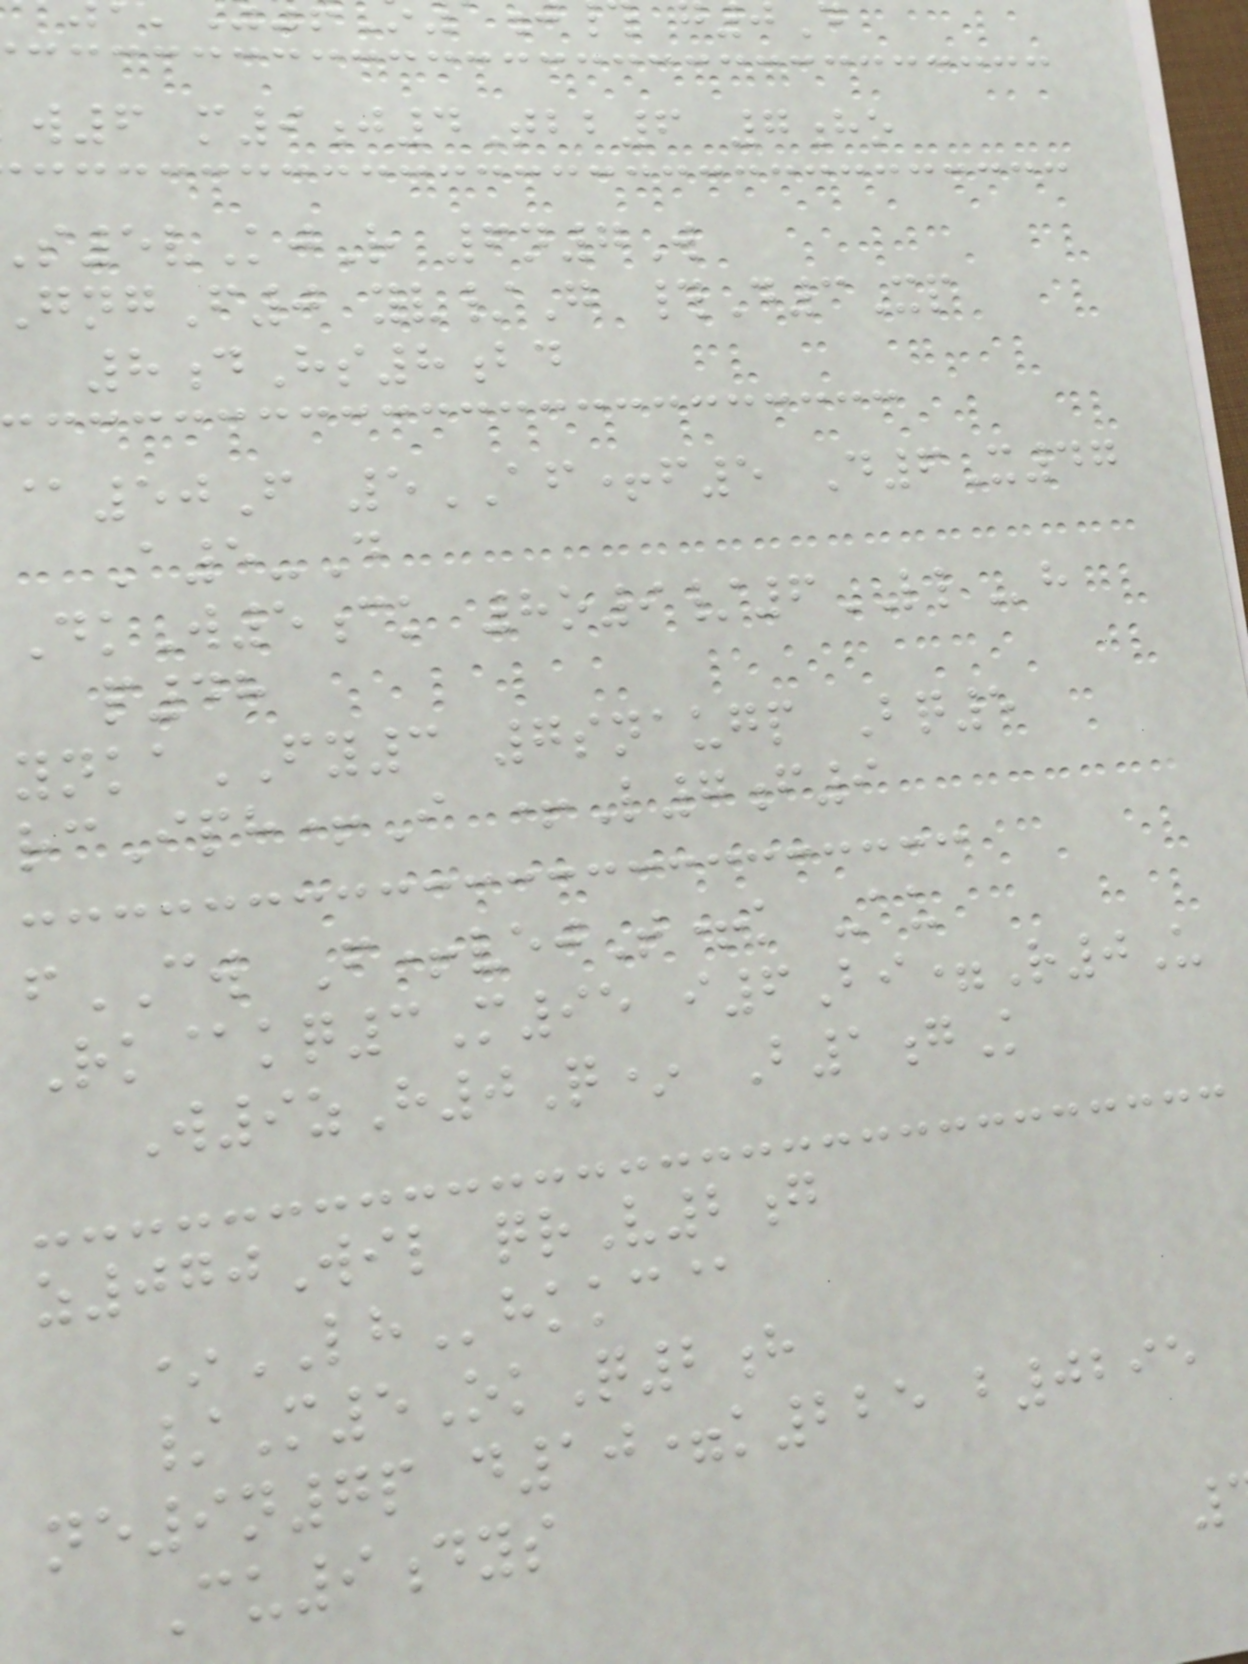w6 m9j4Tbb6 7ho
5vKjR 6n7W
ngF0 yv/G #D3Xp
8dHs8bd
@50F 5AF+f5 D6X47
A5-D
DkW5ck 8o9/6LLh
p48
ynkaFY3 7snaugp Bq5
rcIph+I +L7f9
fCW F+vejT+k -au
Rk@kq3M95 i6Bi=R0U
W9zH0Q* B1gK
z070Wil qrV2g
*LHhkkc@
/M5OkQ2h
ne9n7p d10=k225 b0295
Cu9dys
